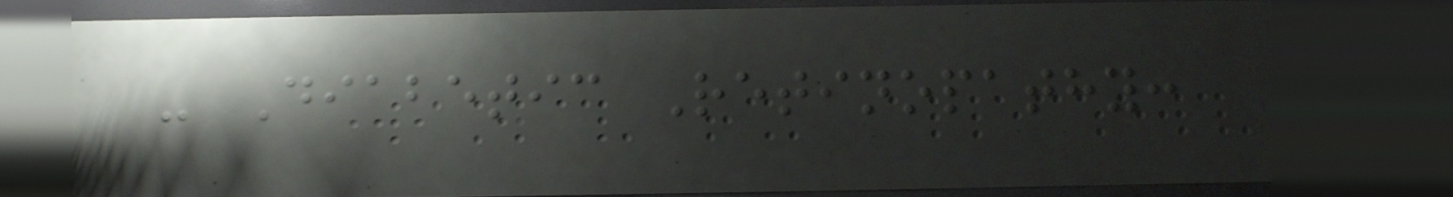- Diabetic Retinopathy:
